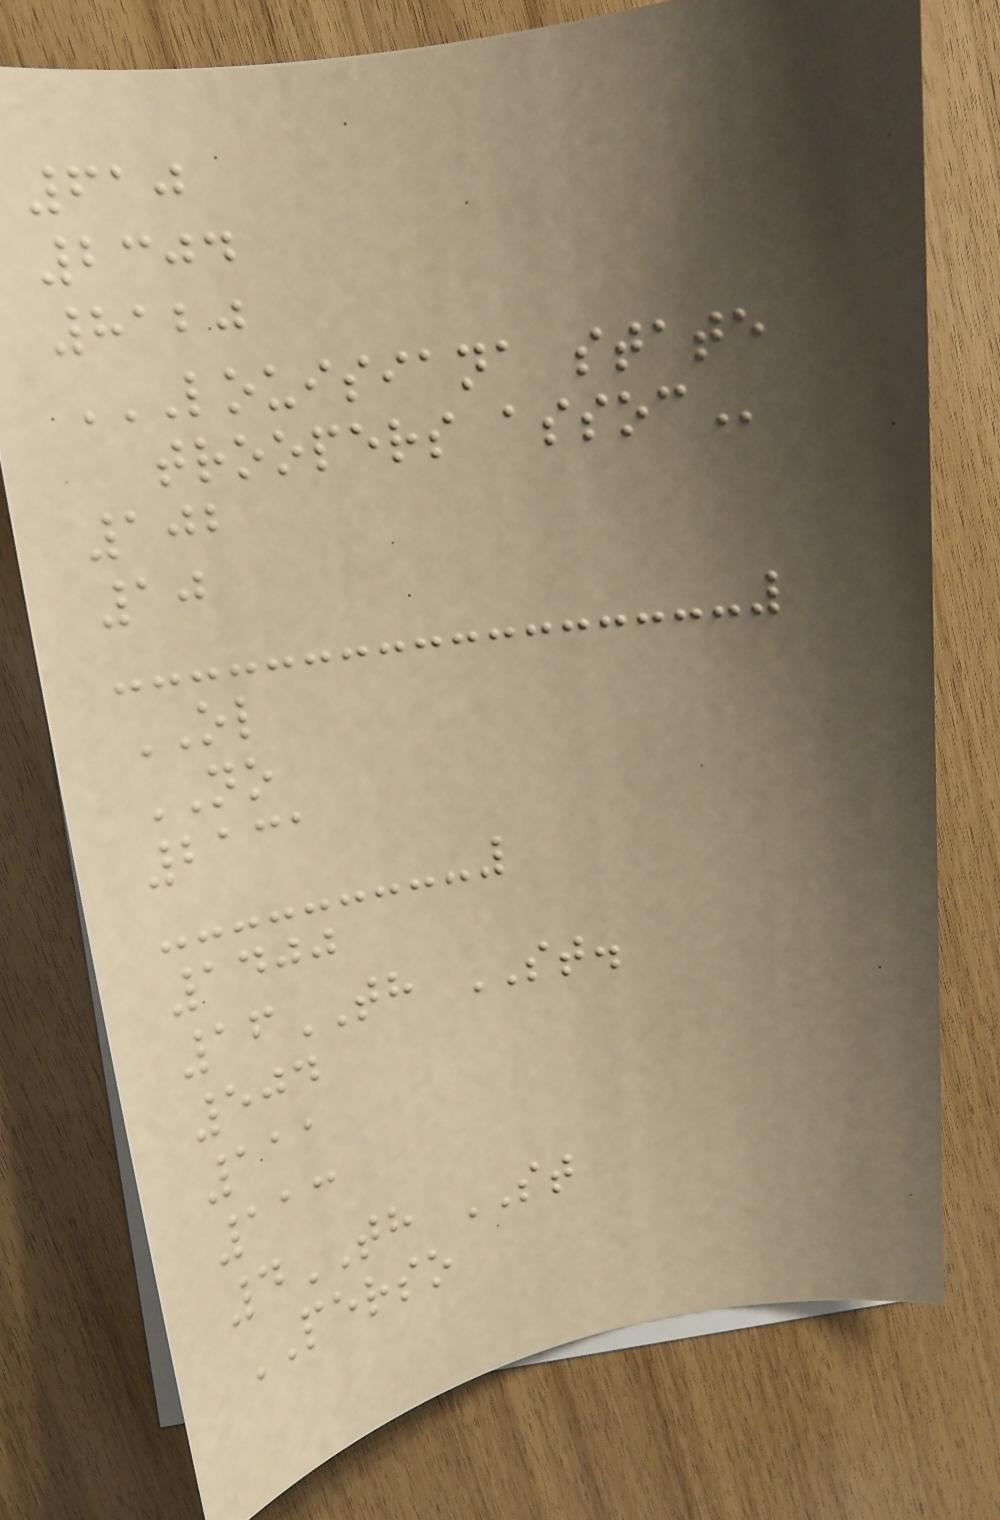610
2304
8120
LOUISIANA STATE
TROOPERS ASSOC
102
10
OL
NO
2131
1400
16TH ST.
504
111
113
4TH ST
PERSO
